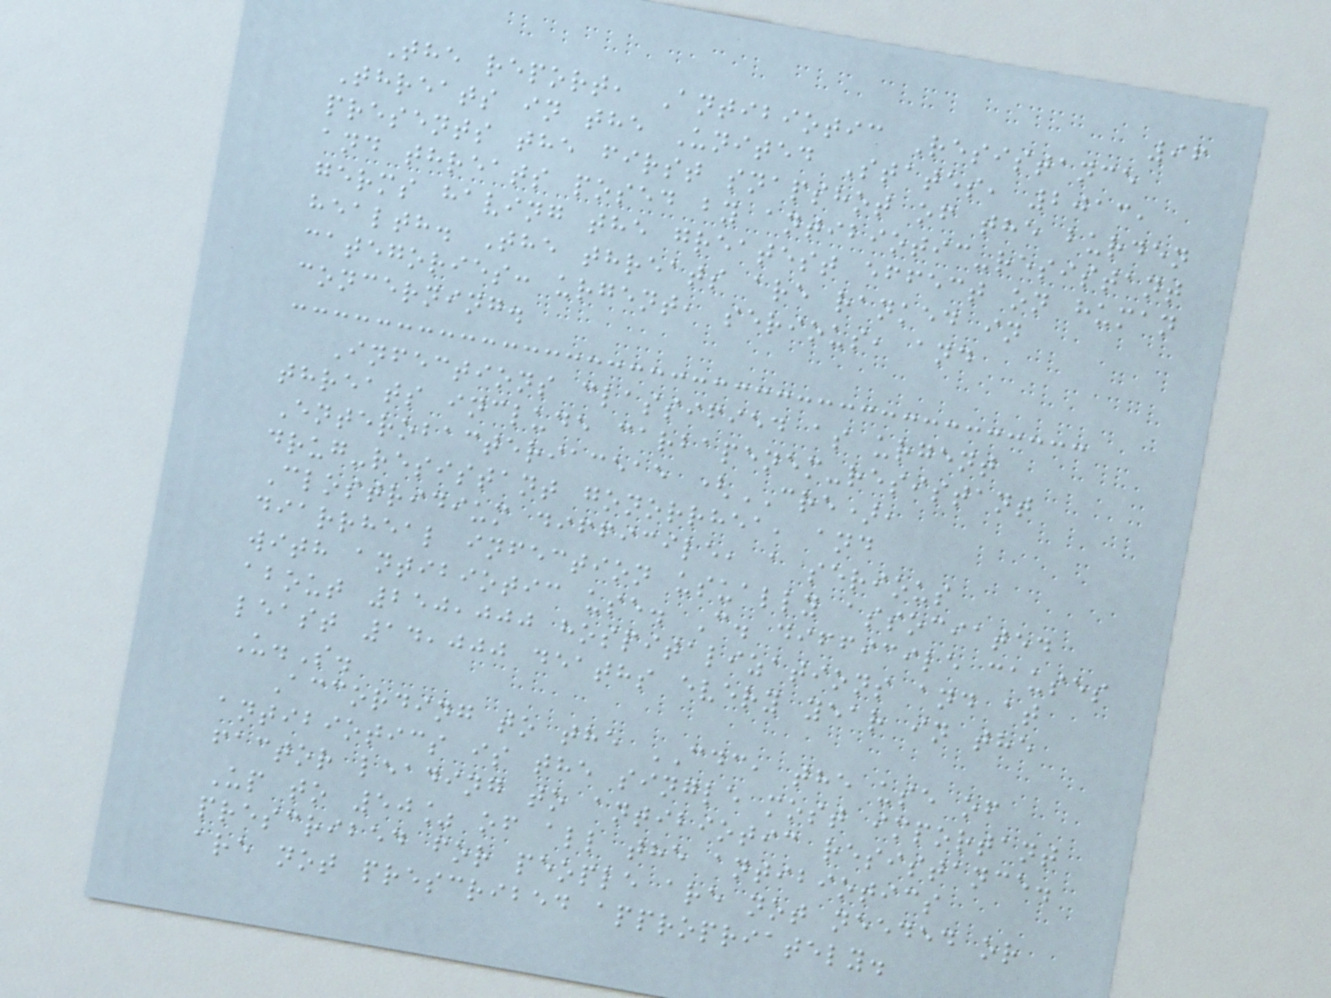96
The report, Antibiotic Resistance
Threats in the United States, 2013,
presents the first snapshot of the burden
and threats posed by antibiotic-resistant
germs having the greatest effect on human
health. The threats are ranked in
categories: urgent, serious, and
concerning.
Infections classified as urgent
threats include carbapenem-resistant
Enterobacteriaceae (CRE),
drug-resistant gonorrhea, and
Clostridium difficile, a serious
diarrheal infection usually associated
with antibiotic use. C. difficile causes
about 250,000 hospitalizations and at
least 14,000 deaths every year in the
U.S.
According to the CDC, the use of
antibiotics is the single most important
factor leading to antibiotic resistance.
Up to 50% of all the antibiotics
prescribed for people are not needed or
are not prescribed appropriately.
